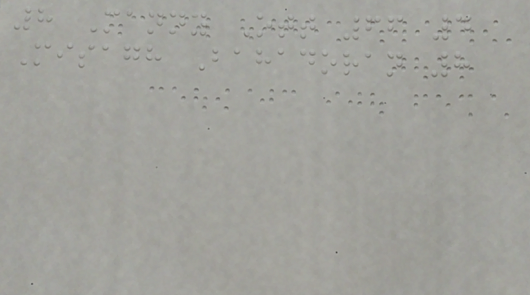8 Manny Ott 66 4
Misagh Bahadoran 8
